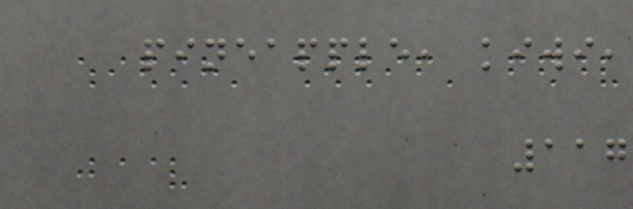pineapple, kiwi,
117
